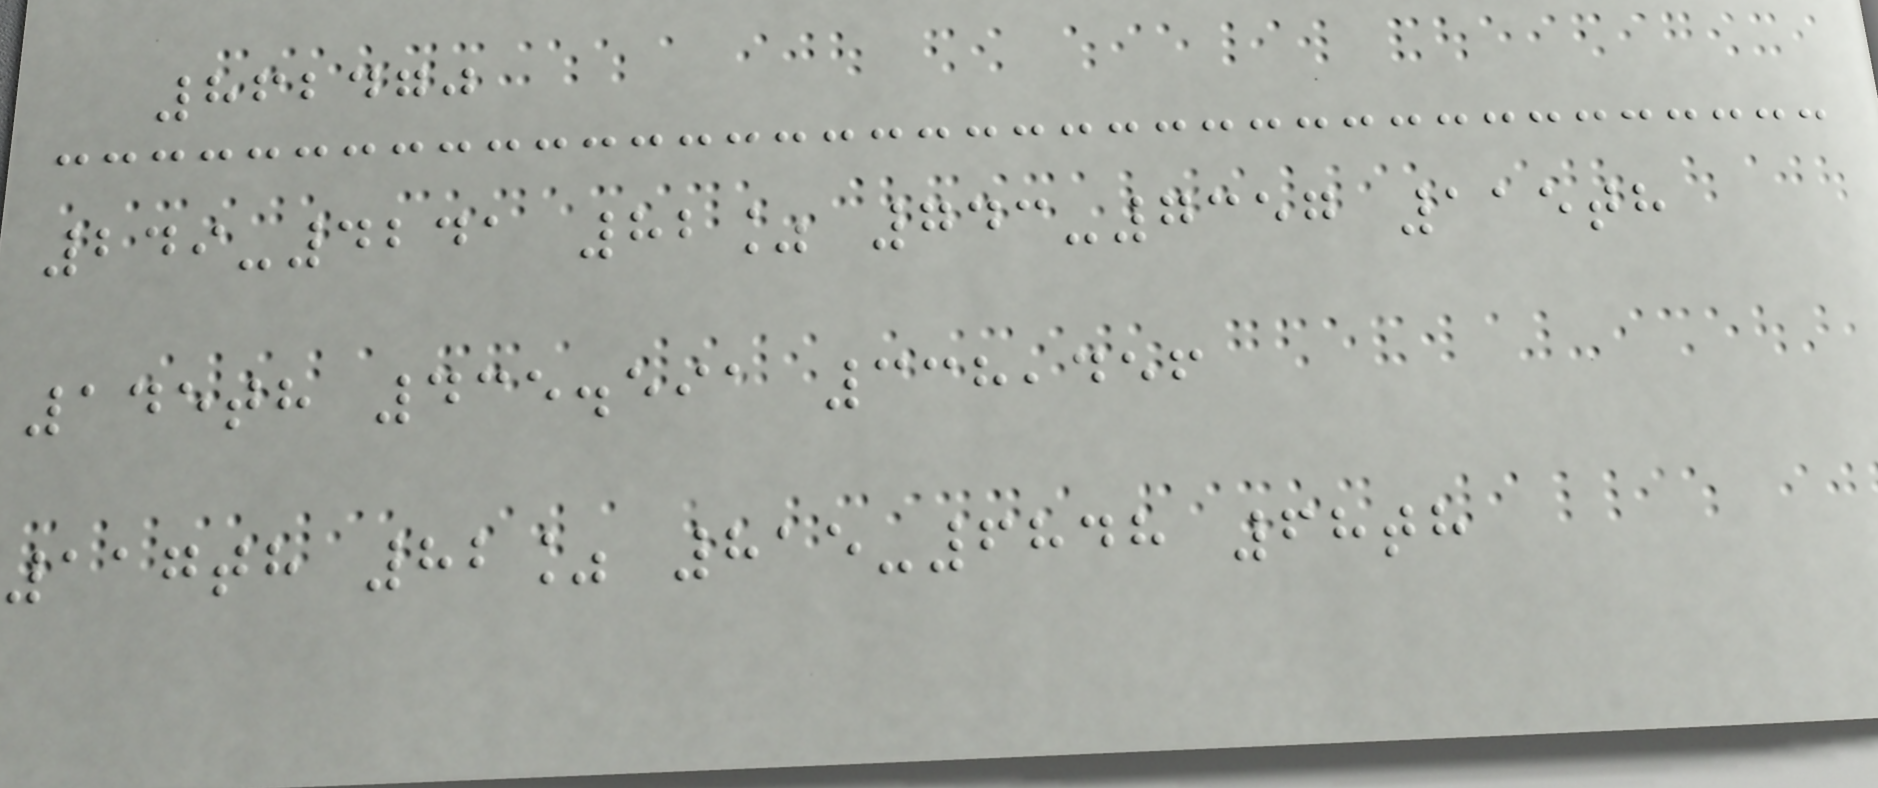862470
249-4241 82% 743-7357 115th
145th 435.591 338,456
117th 82% 815-6848 68th
